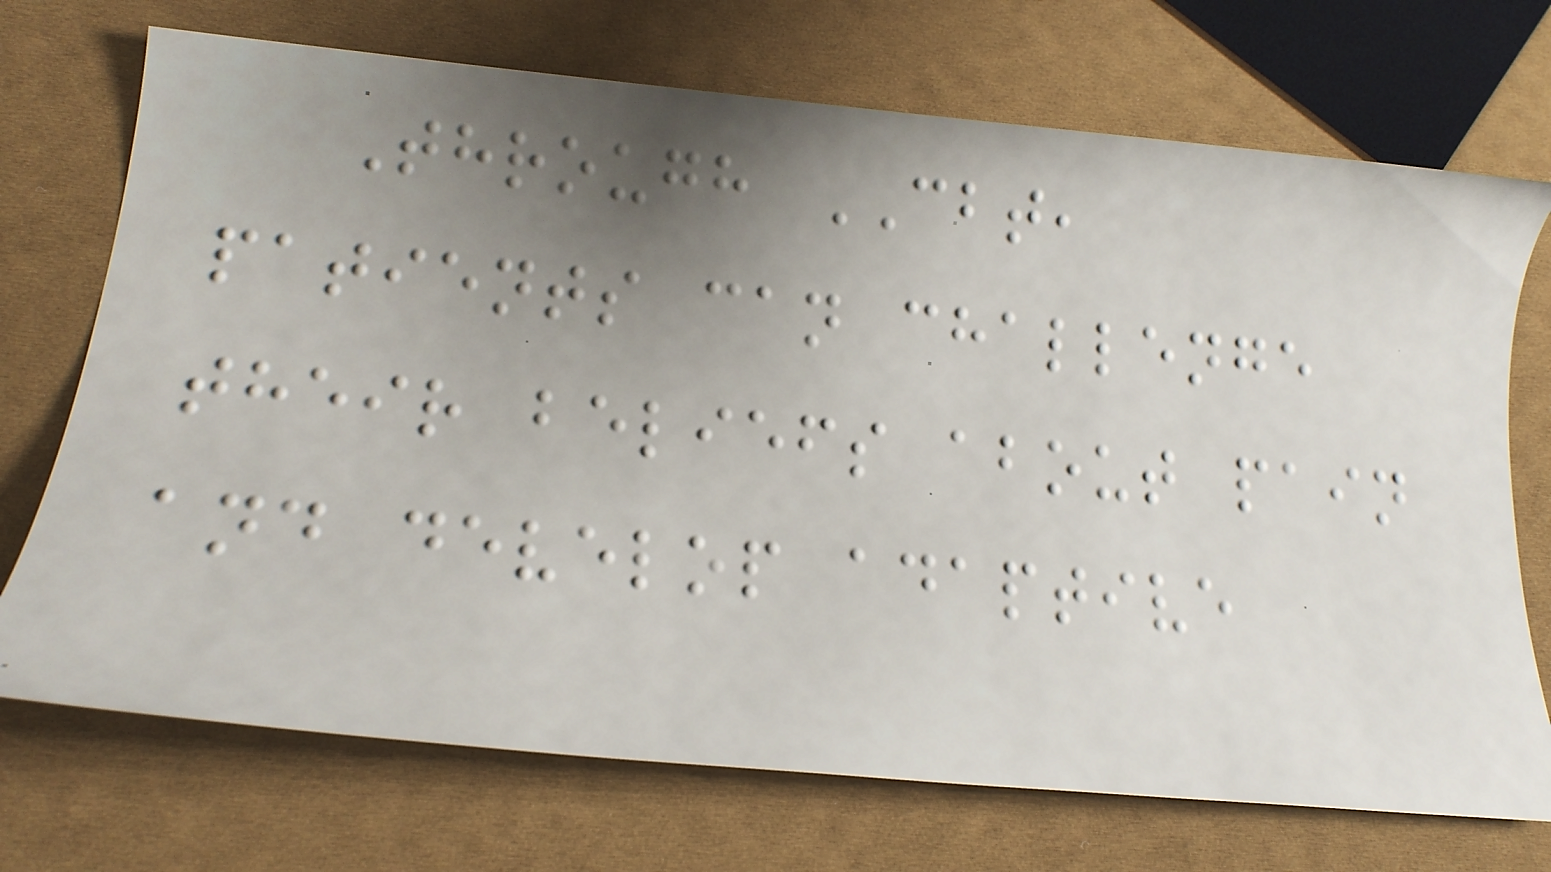Through CBT,
patients can challenge
their beliefs about pain
and develop adaptive
